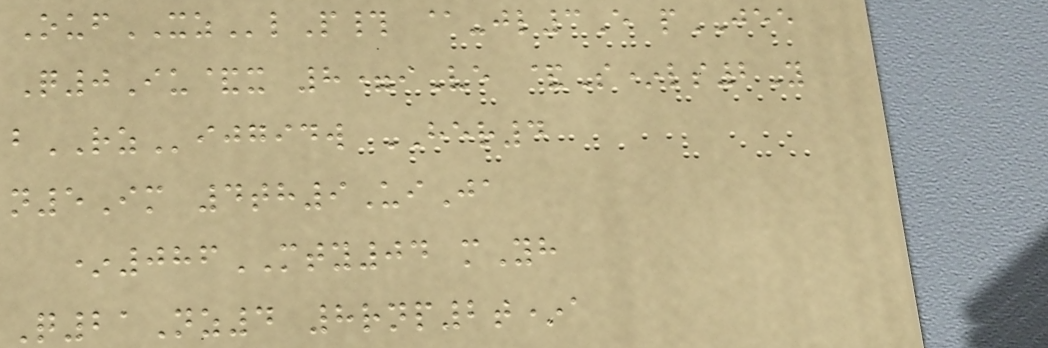OufXZlP# @-jl3E pJEE
Q0Iu&x 8=iVe &S*ls2Y
bRZijgidw HER4
n5Im 4th9UiJa
*086MTY04 mYh
Q21Nz4 8rnp2t*a
